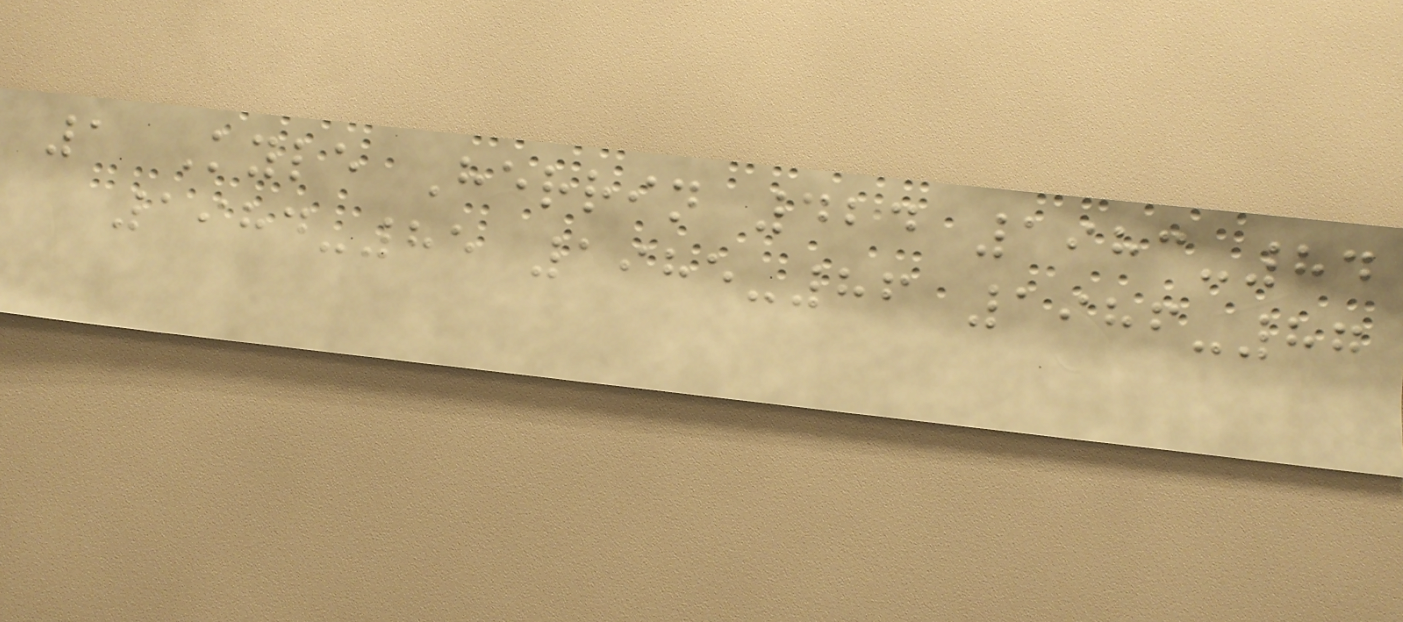1 Kyle Herrin 424 1983-84
1984-85 1985-86 1986-87
